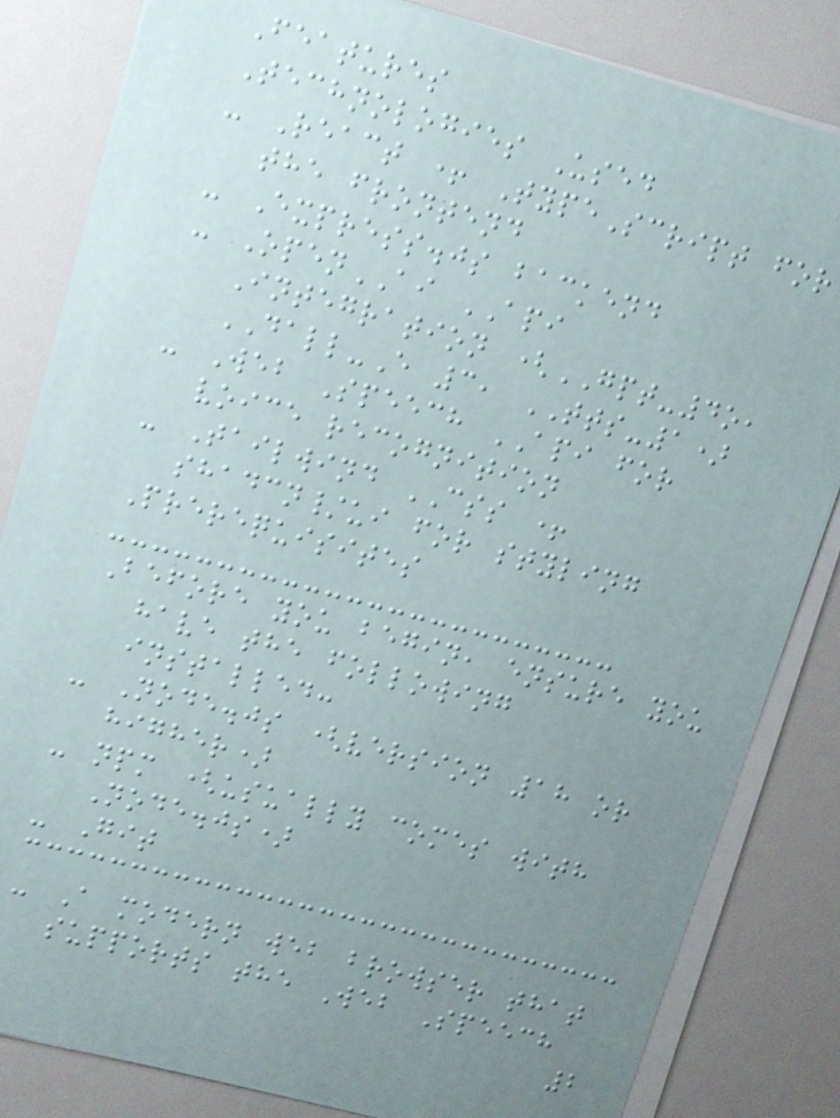Features
Technologies Used
- React + TypeScript for
the frontend
- Express.js backend
- OpenAI API
Integration (GPT-4o,
DALL-E 3, TTS-1)
- Web Speech API for
voice recognition
- Tailwind CSS +
shadcn/ui for styling
Prerequisites
Before you begin, ensure you
have the following
installed:
- Node.js (version 18 or
higher)
- npm (usually comes with
Node.js)
- Git
- A modern web browser that
supports the Web Speech
2
